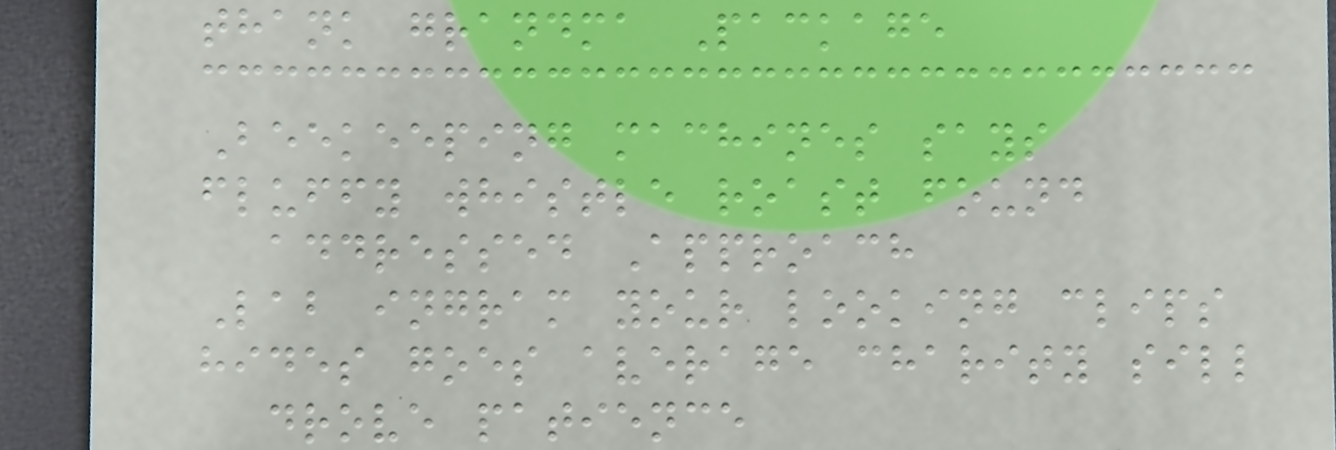thank grandma Package
Beekeeping machines says
fluffy whistle roast found
addressed Approach
Lab ingram your looking clips
hides goes average charity sill
drove patience
